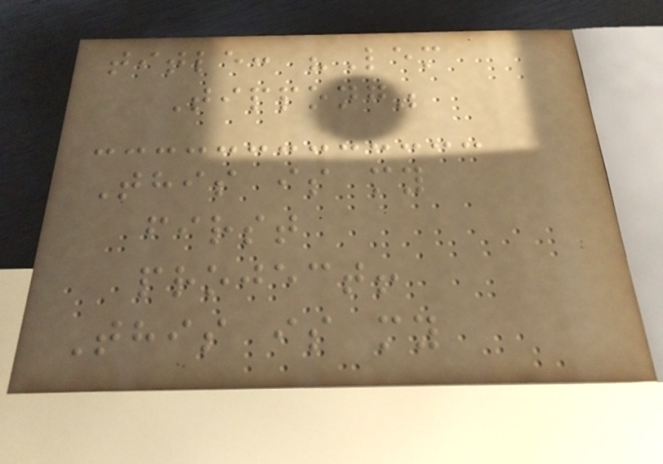title: "Lem
Tippong"
This is my
first
project!
This is my
